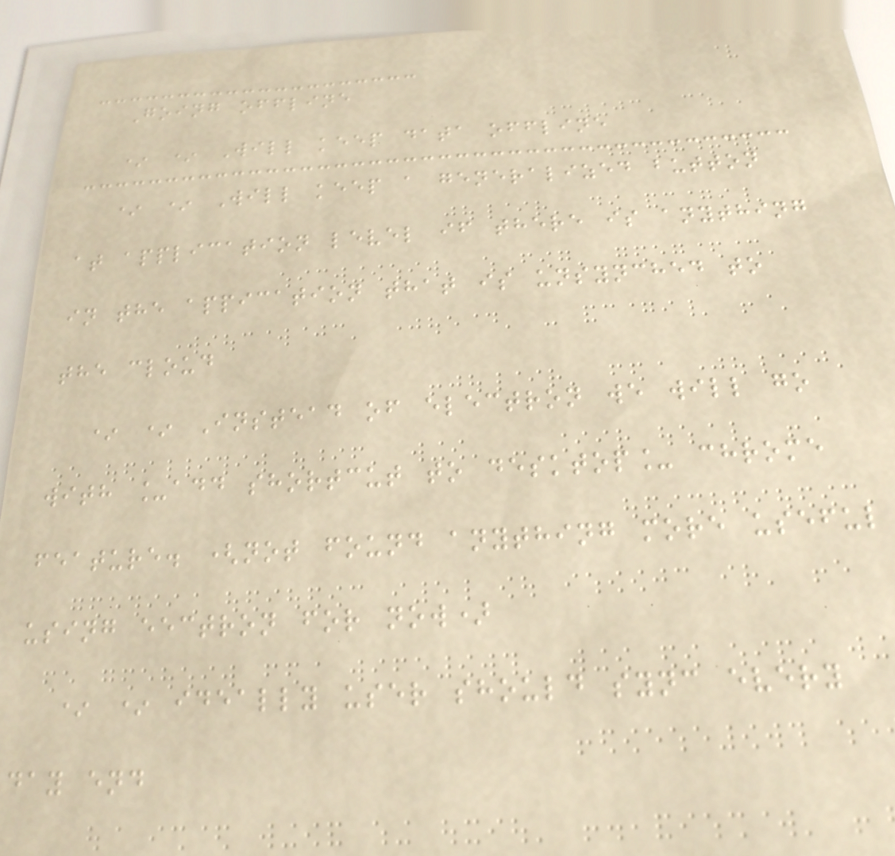Going offline
* * Will keep data offline
* * Will keep a generalized button
at application level if there is anything
in the appication that is unsynched to
the cloud
* * Instead of electron we will go
with _add shortcut to desktop_ chrome
feature. (not found anything more useful
using eectron for now)
* * ideally user should sync every
day end
